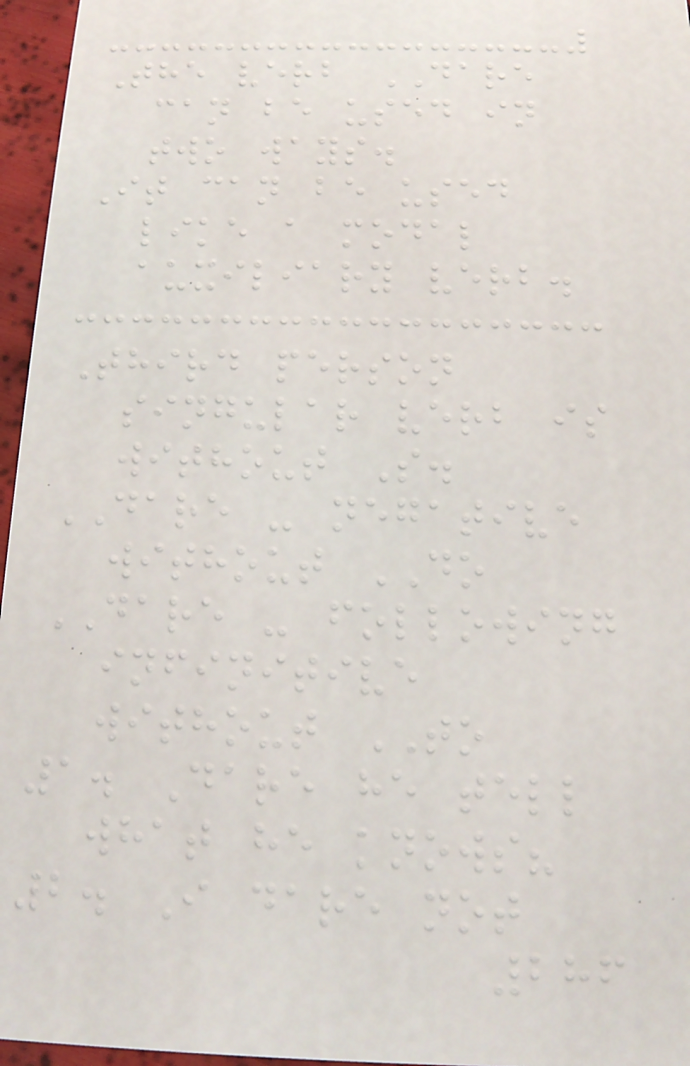The verb DARE
can be used in
two ways.
It can be used
like a modal
auxiliary verb.
Third person
singular verb is
without S.
DARE - negative
without DO
DARE - following
infinitive
without TO
1. Dare he tell
what he knows?
2. I dare not
286
